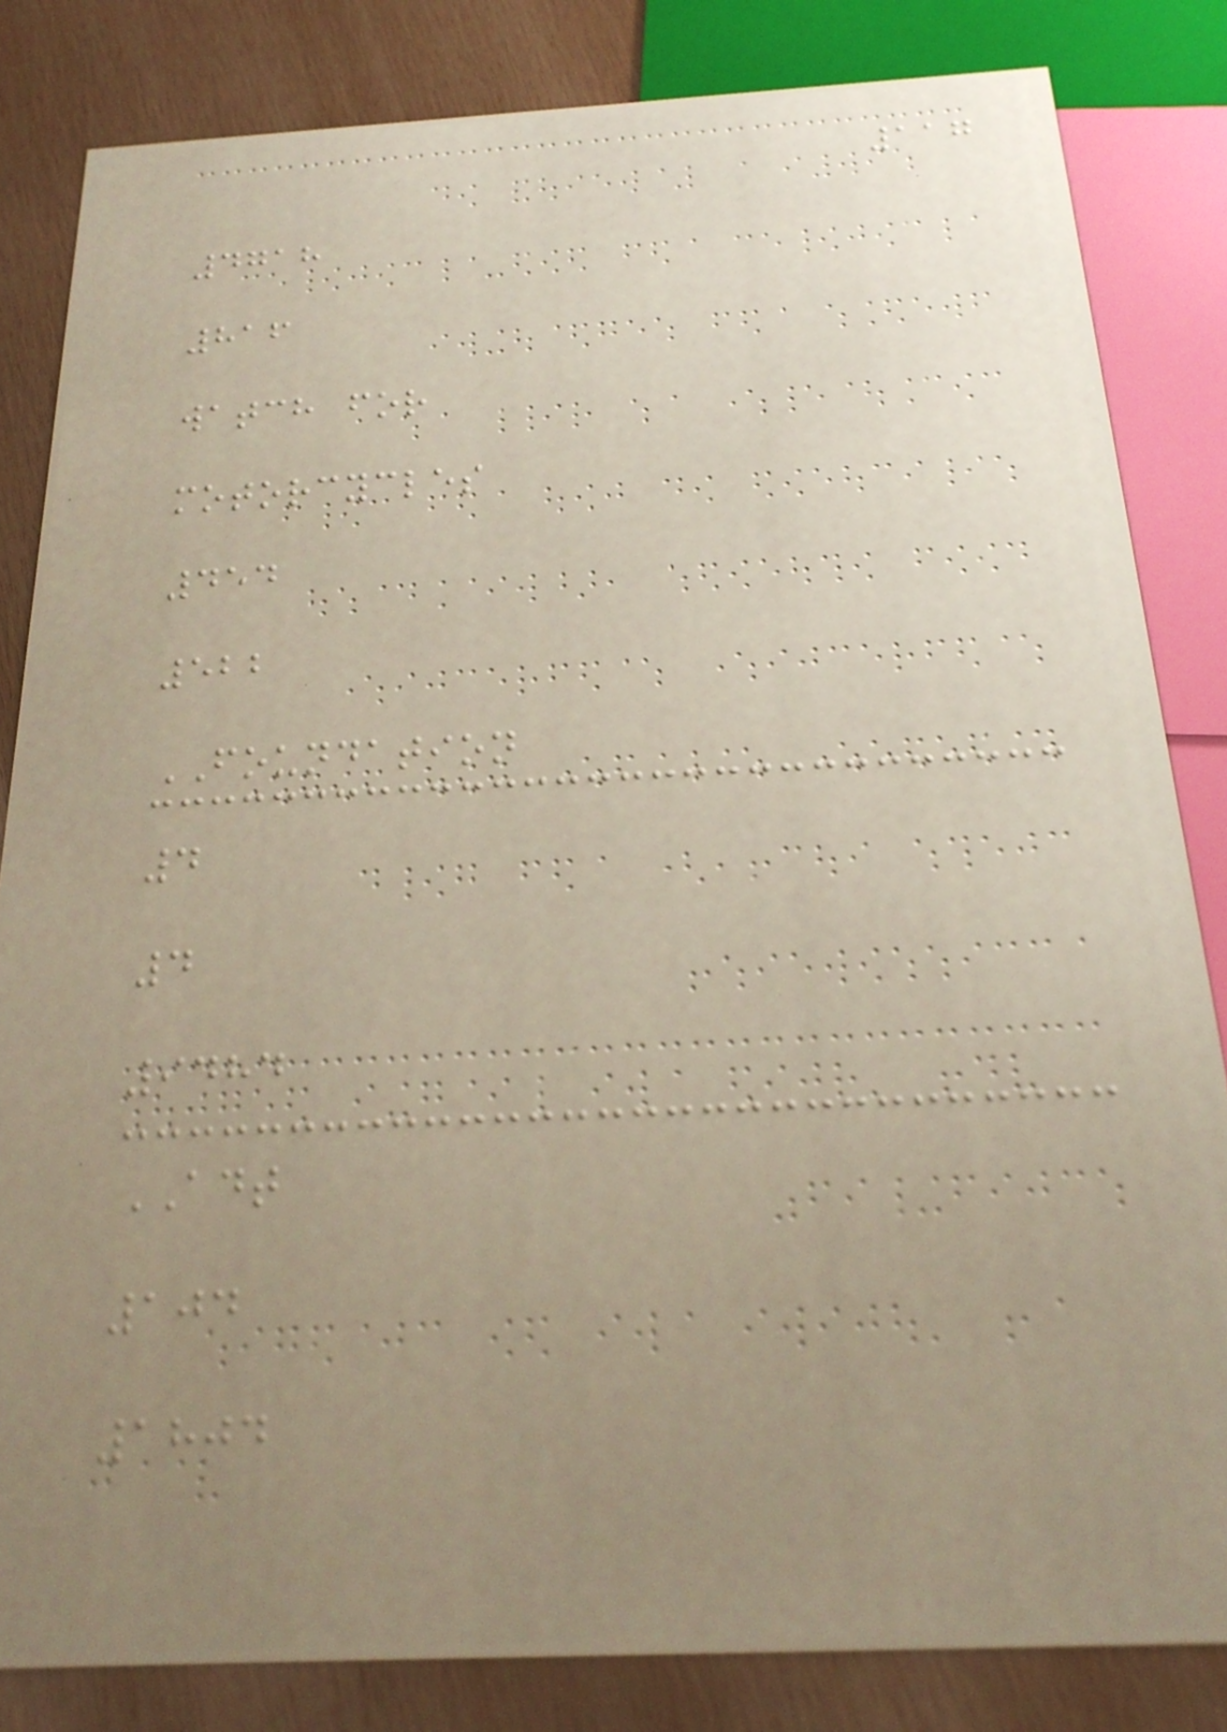117
4718
816
watch for
motorcycles
454
522
FOUNDATION
4
4
9484
ADT
104
1804
